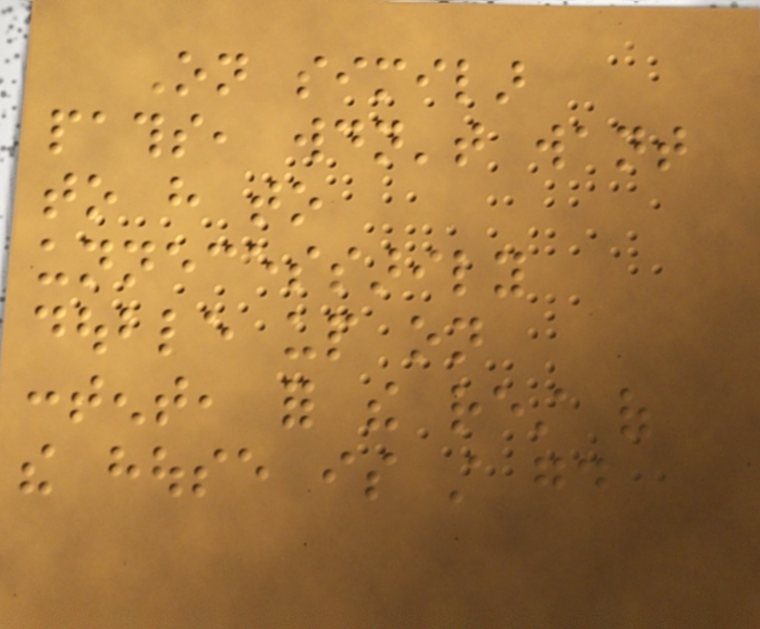On similar
paths, wouldn't want
to have to
unnecessarily
double up on
content, for the rest of
the house is still good
